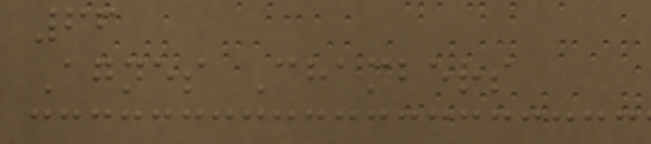66
Agnes Chambers
